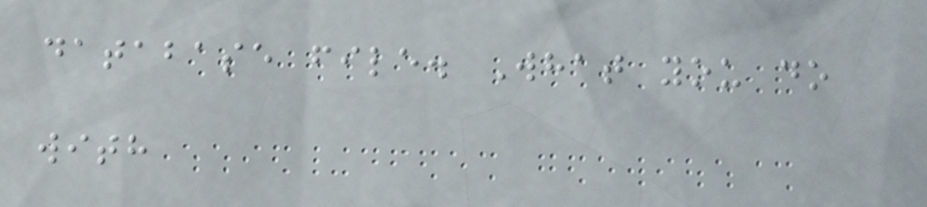database file. What you do
with
